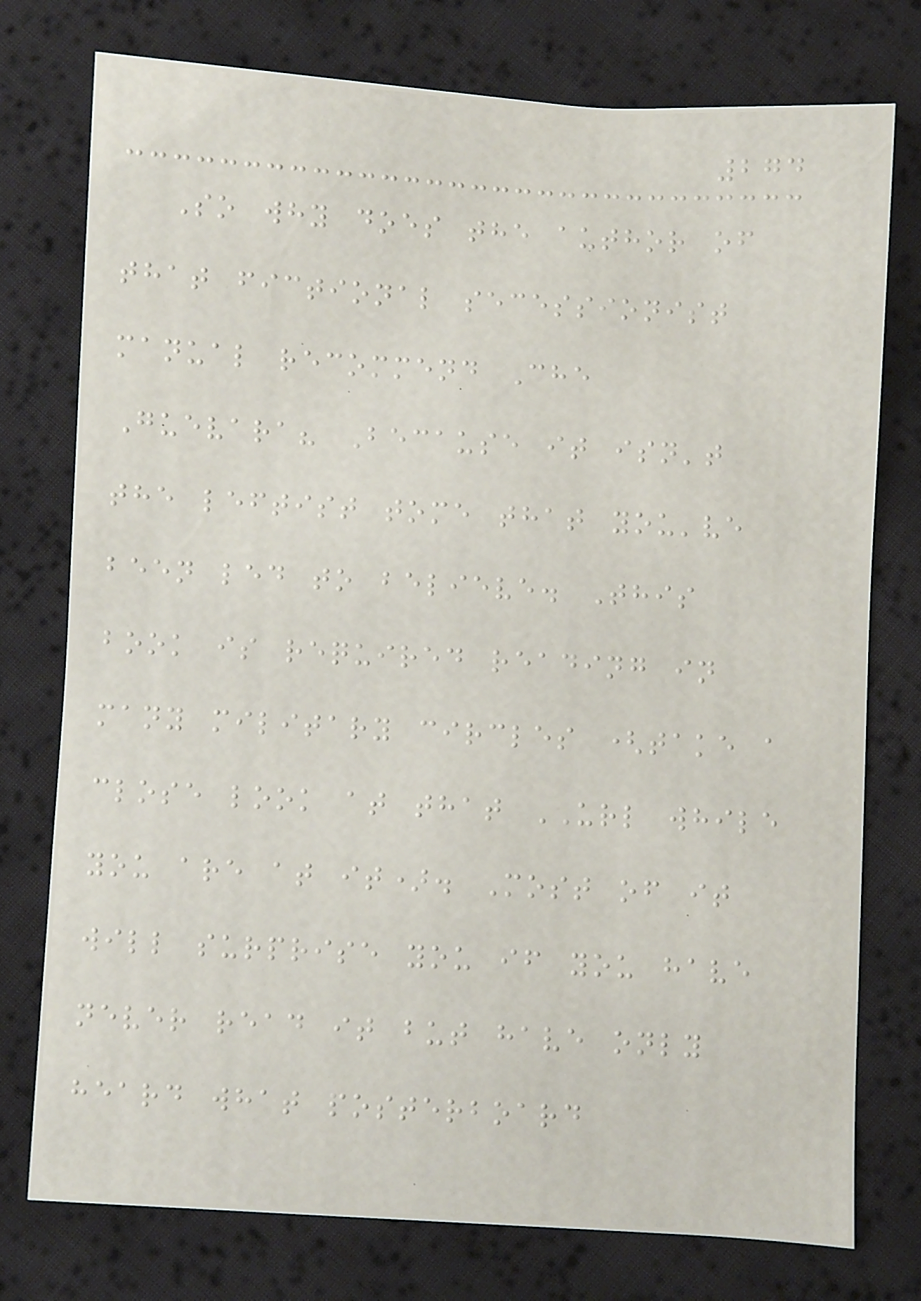274
So why does the author of
that fictional secessionist
manual recommend Che
Guevara? Because it isn't
the leftist tome that you've
been led to believe. This
book is required reading in
many military circles (take a
close look at that URL while
you are at it). Most of it
will surprise you if you have
never read it but have only
heard what posterboard
